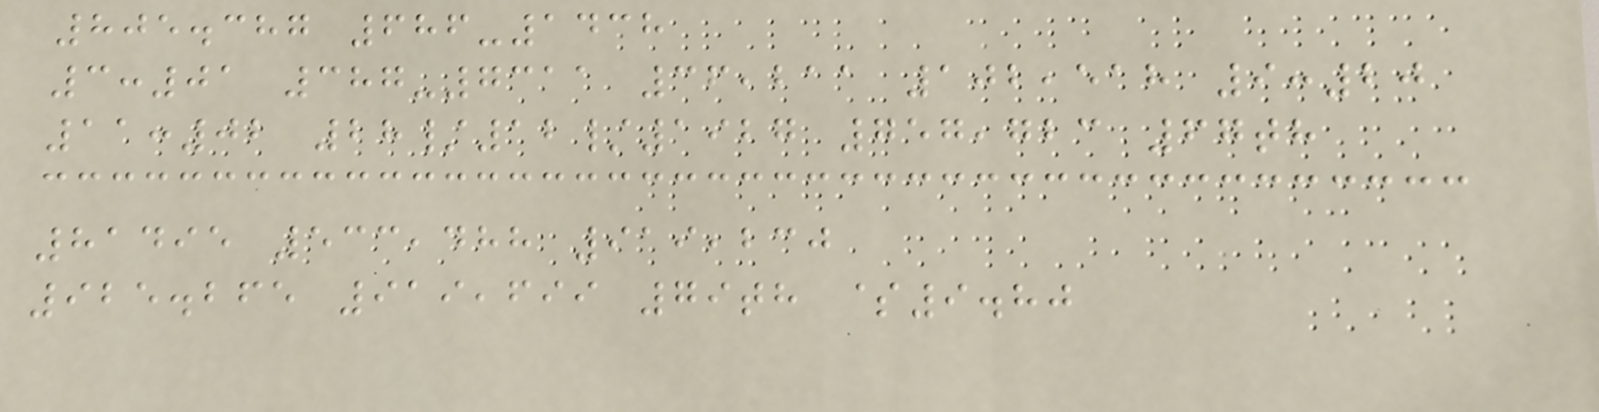805.387 686-1438
3:01 387-7311 36,211 102,518 9:20
11:02 28/12/1927 757,723 67th
81495 533,488 919,230
925.265 919,699 79th $9.80
